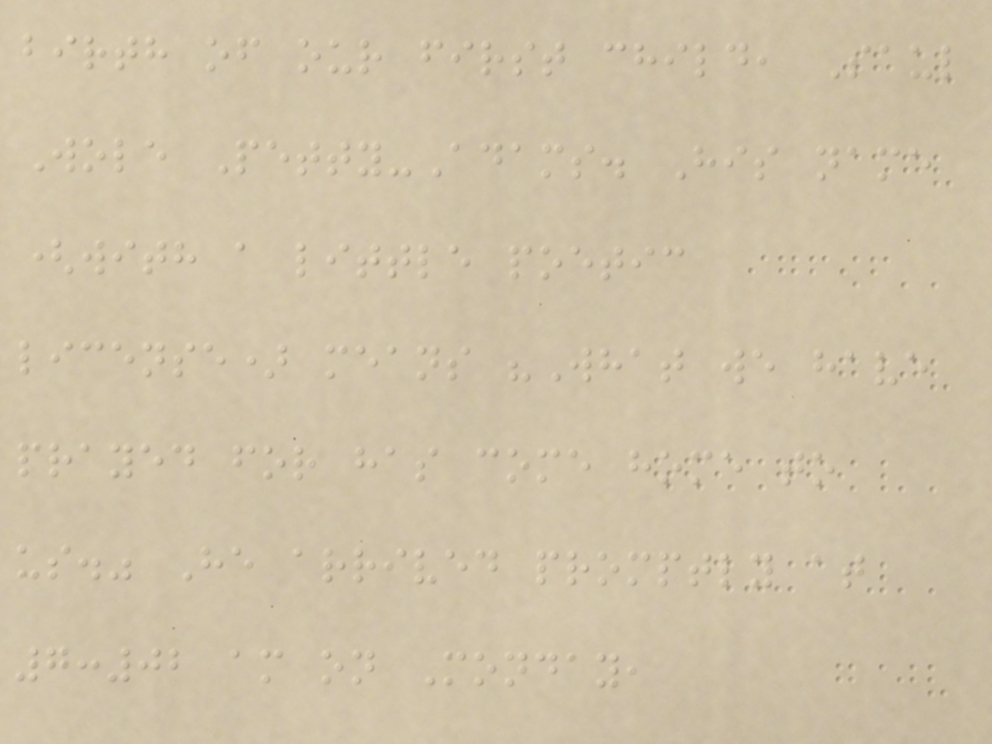birth of our first child, Saul
Wole Petty-Adams. His name
(with a little poetic
license) means "What we have
prayed for has come home to
us." He arrived promptly at
7:02 am on Monday,
